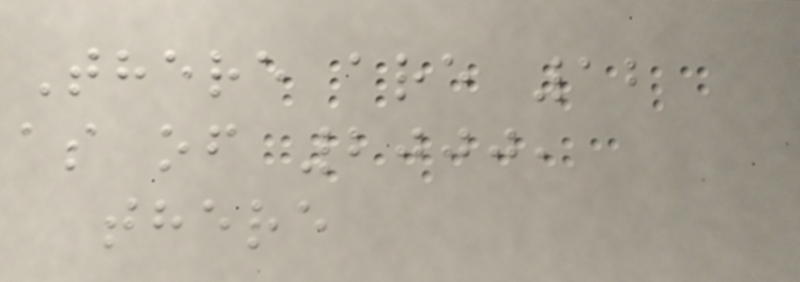There are 12
as of 2000,
there
